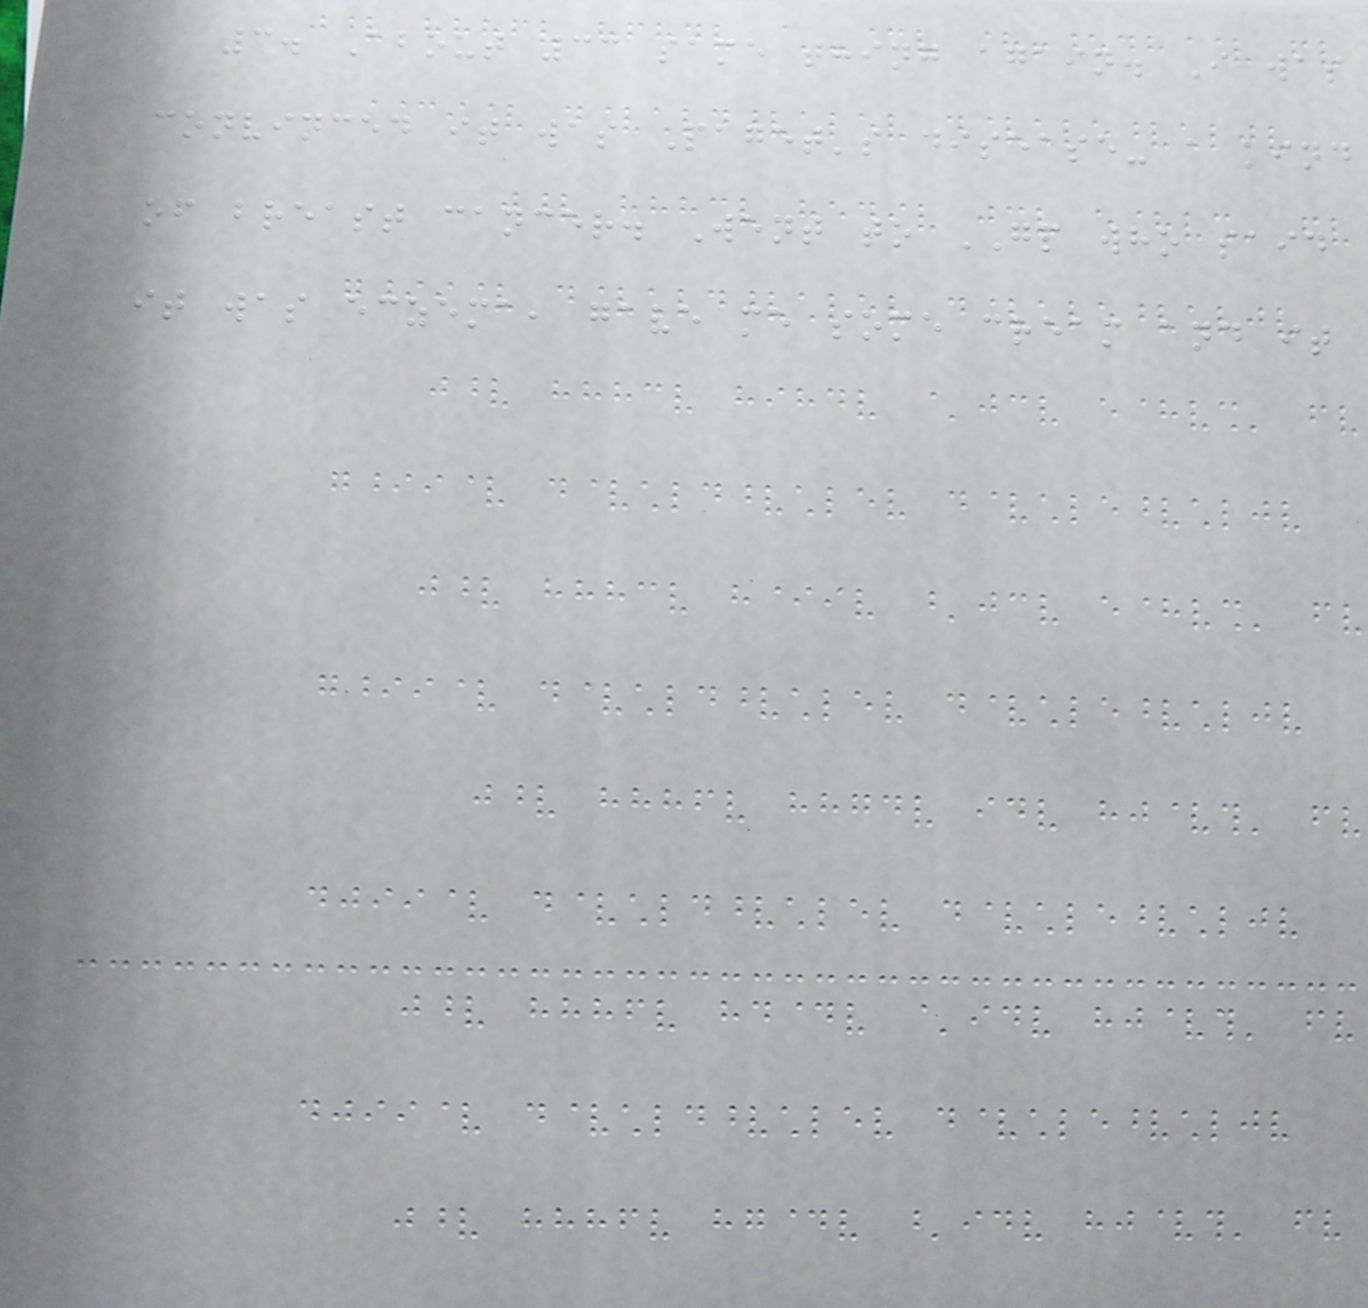3. About 33 same thing again. I was
convinced it was Paget's disease- a kind
of breast cancer. Went to GP who said
it was eczema, gave me some cream and it
